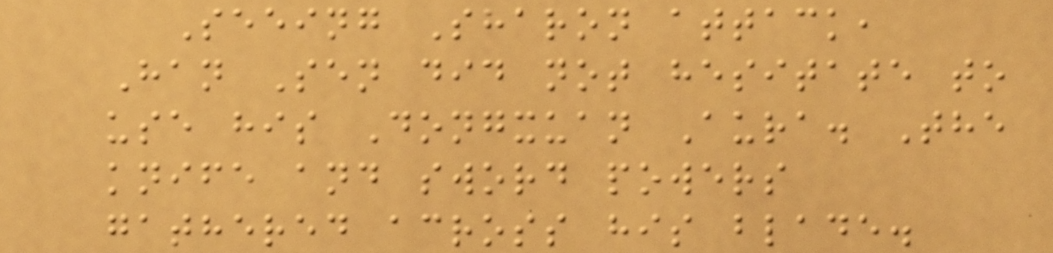Seeing Sharon attack,
Han Sen did not hesitate to
use his Dongxuan Aura. The
knife and sword powers
gathered across his blade.
